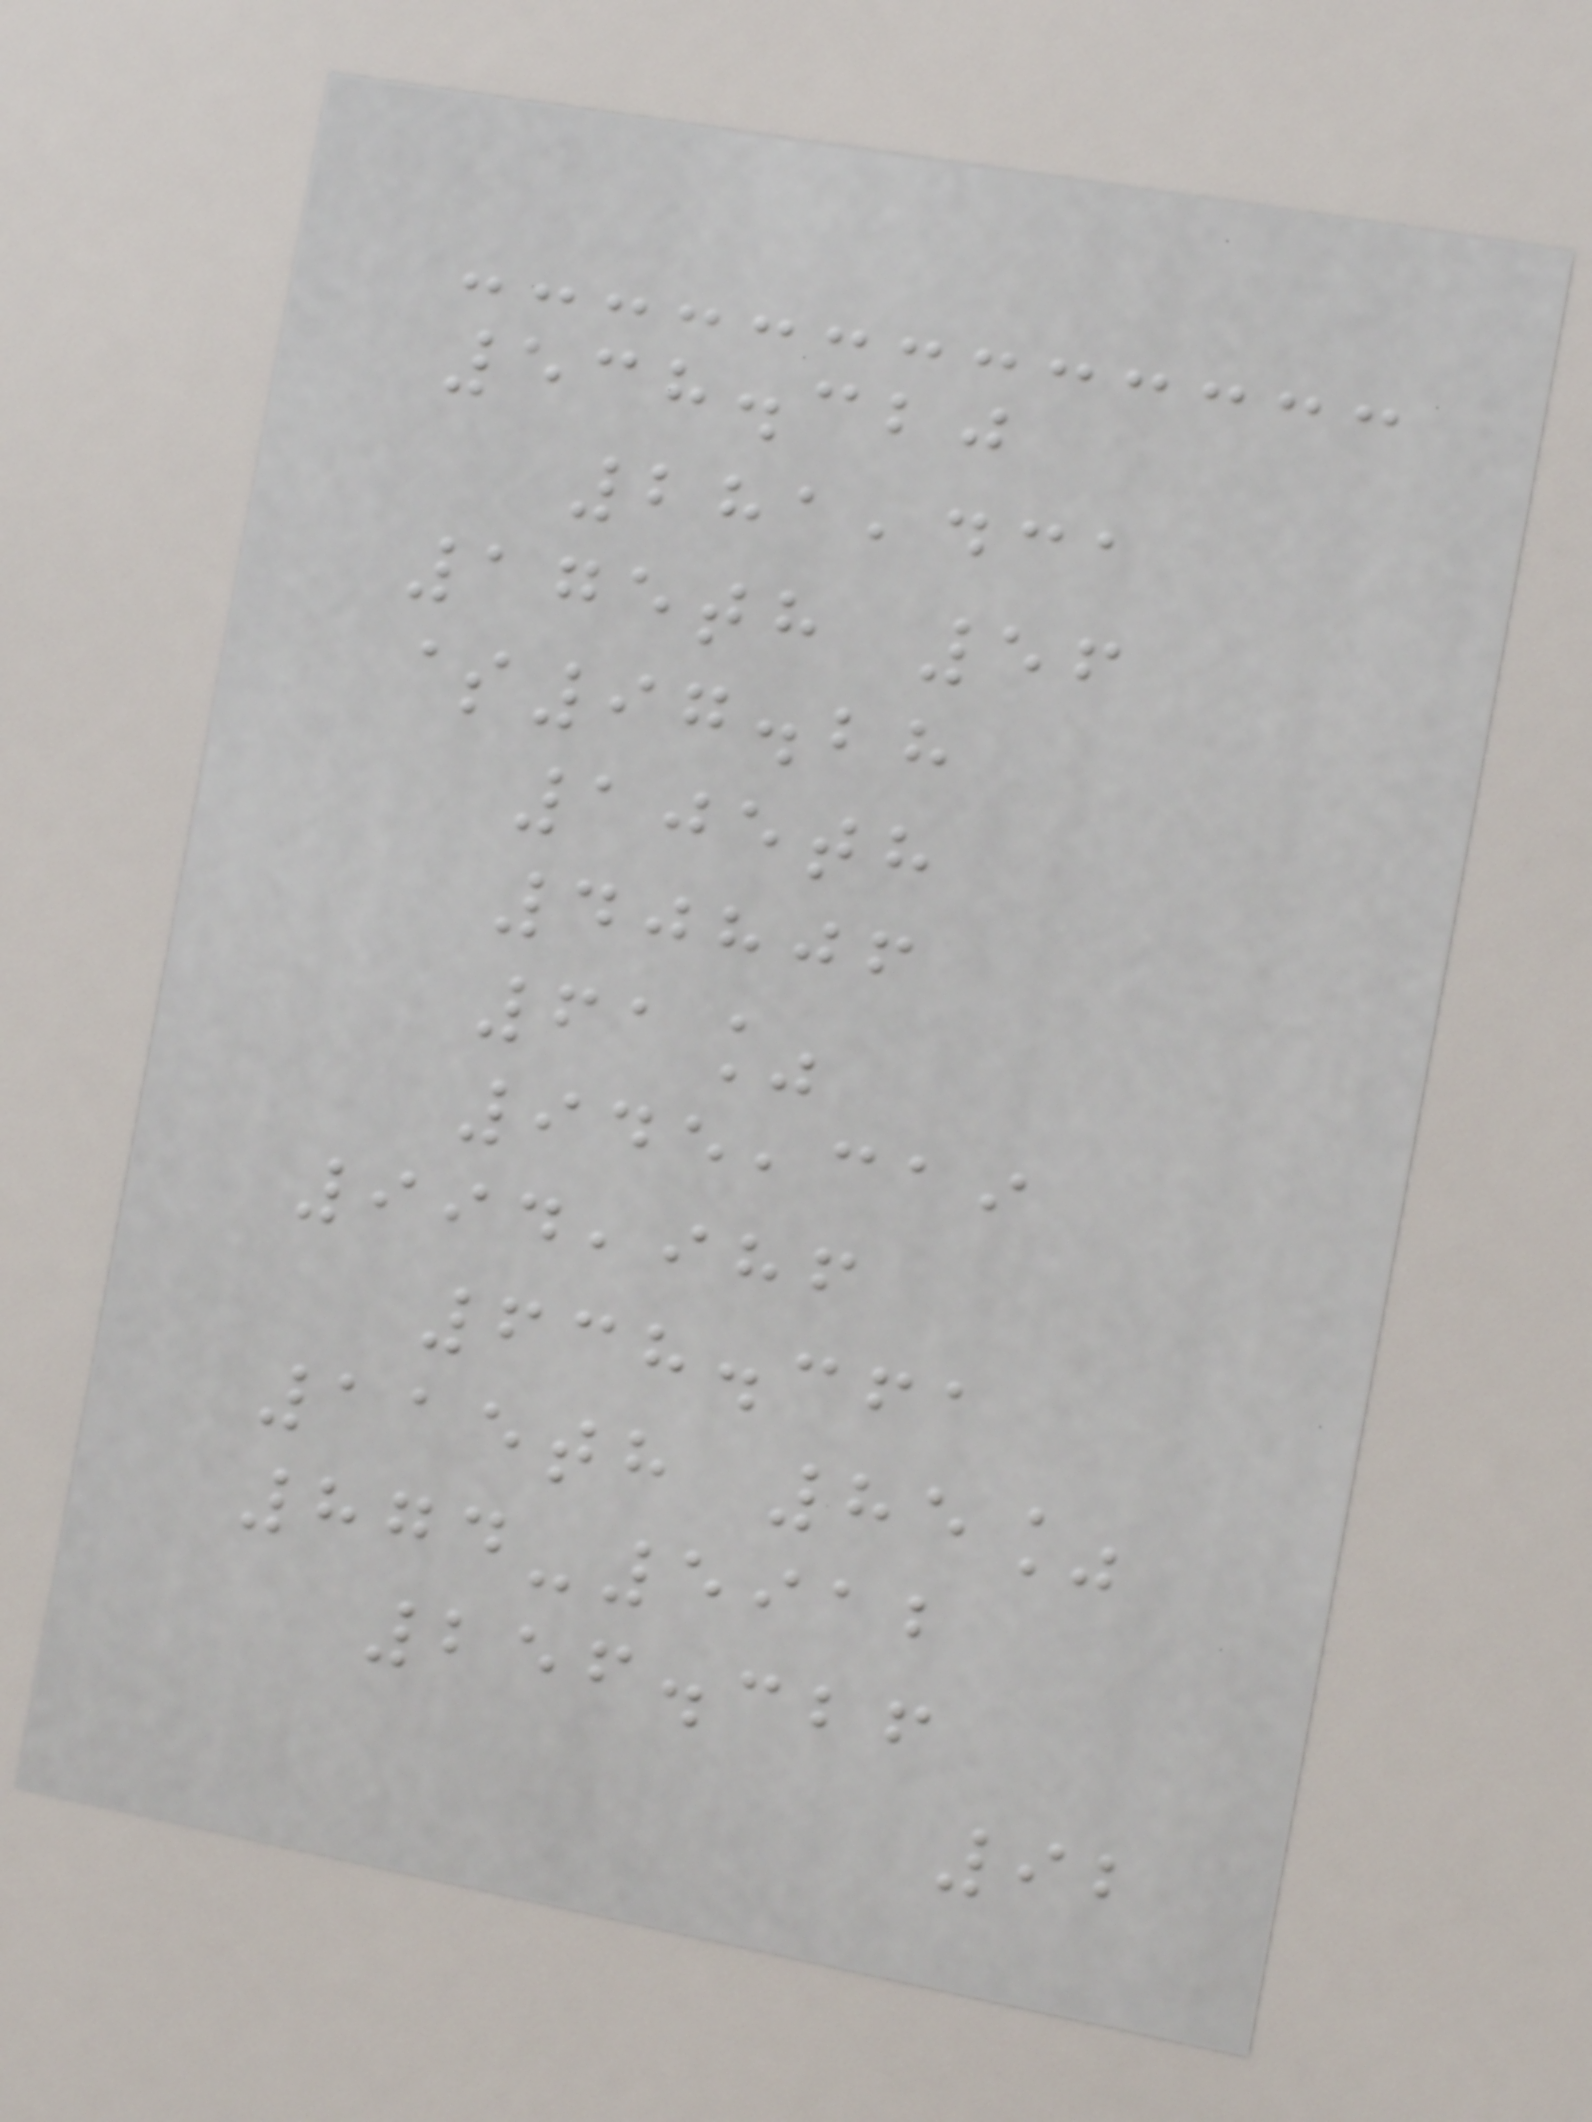538.320
281,431
175th 56
$97.28
105th
40806
61%
945,319
994,986
638.361
115th 85%
874-5912
256.326
92
